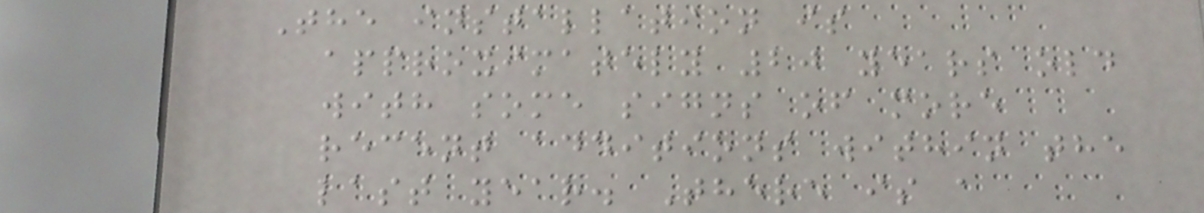The installation is
approximately 20 years old
with some signs of more
recent additions within the
last year. There is a
